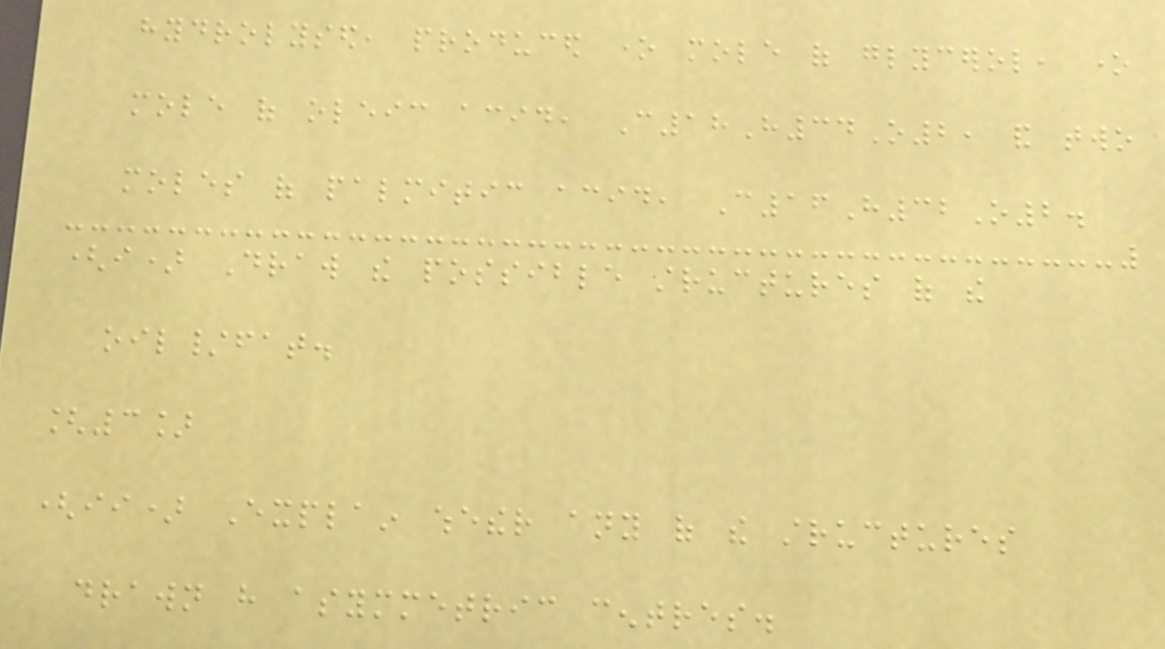hydrolysed, produced one mole of glycerol, one
mole of oleic acid, C18H34O2, and two
moles of palmitic acid, C16H32O2.
(i) Draw the possible structures of the
oil/fat.
[3]
(ii) Explain whether any of the structures
drawn have asymmetric centres.
